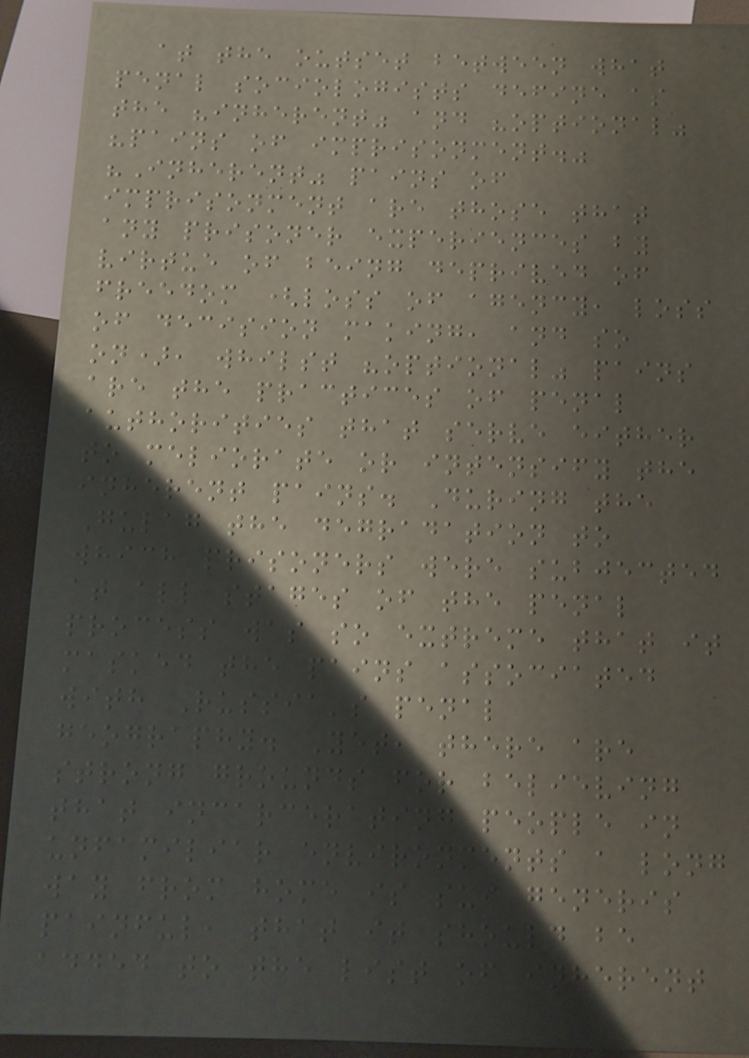at the outset between what
penal sociologists define as
the "inherent" and "optional"
"pains of imprisonment."
"Inherent" pains of
imprisonment are those that
any prisoner experiences by
virtue of being deprived of
freedom (loss of agency, loss
of decision making, and so
on), whilst "optional" pains
are the practices of penal
authorities that serve either
to meliorate or intensify the
inherent pains. During the
Gulag the degradation to
which prisoners were subjected
at all stages of the penal
process was so extreme that it
masked the pains associated
with Russia's penal
geography. Yet, there are
strong grounds for believing
that incarcerating people in
unfamiliar environments a long
way from home is sui generis
painful, that it should be
added to the list of inherent
